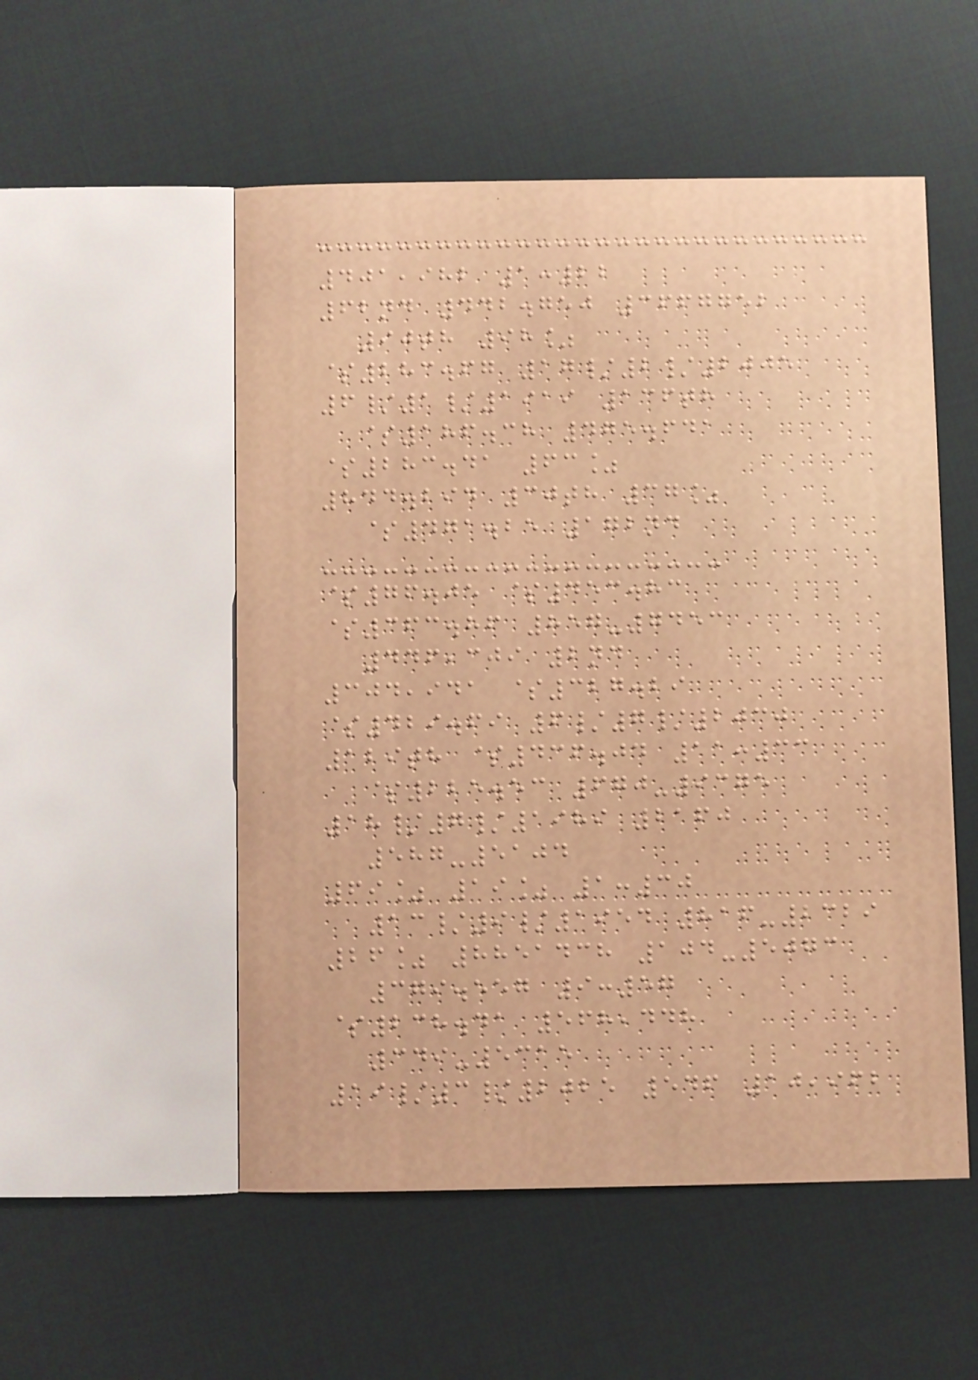401,982 1:22
62nd 442.750 3667752
90th 98%
$283.67 17/2/2005
6/1/1919 136th
$186.38 475.641
$283.41 63%
844.294 30th 37%
$471.25 172nd
$76.05 $453.83
$363.86 857-7453
446,309 2nd
304,941 $327.29
$429.69 6/7/2030
129th $436.04 11:33
$225.53 670-9375
18/7/1989 2160
587-5104
69% 19% 1:30
13/9/1954 816-2329
26% 8851438 104-5073
379.557 9:57
$238.41 568,448
349-5315
19/3/2025 546 10,962
